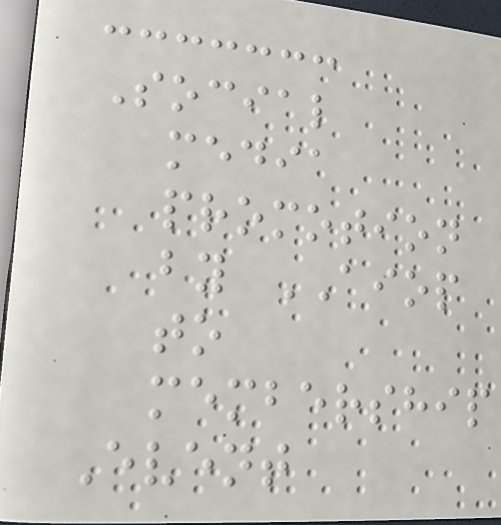Social
media
promotion
by AIOP
to
membership
Event
